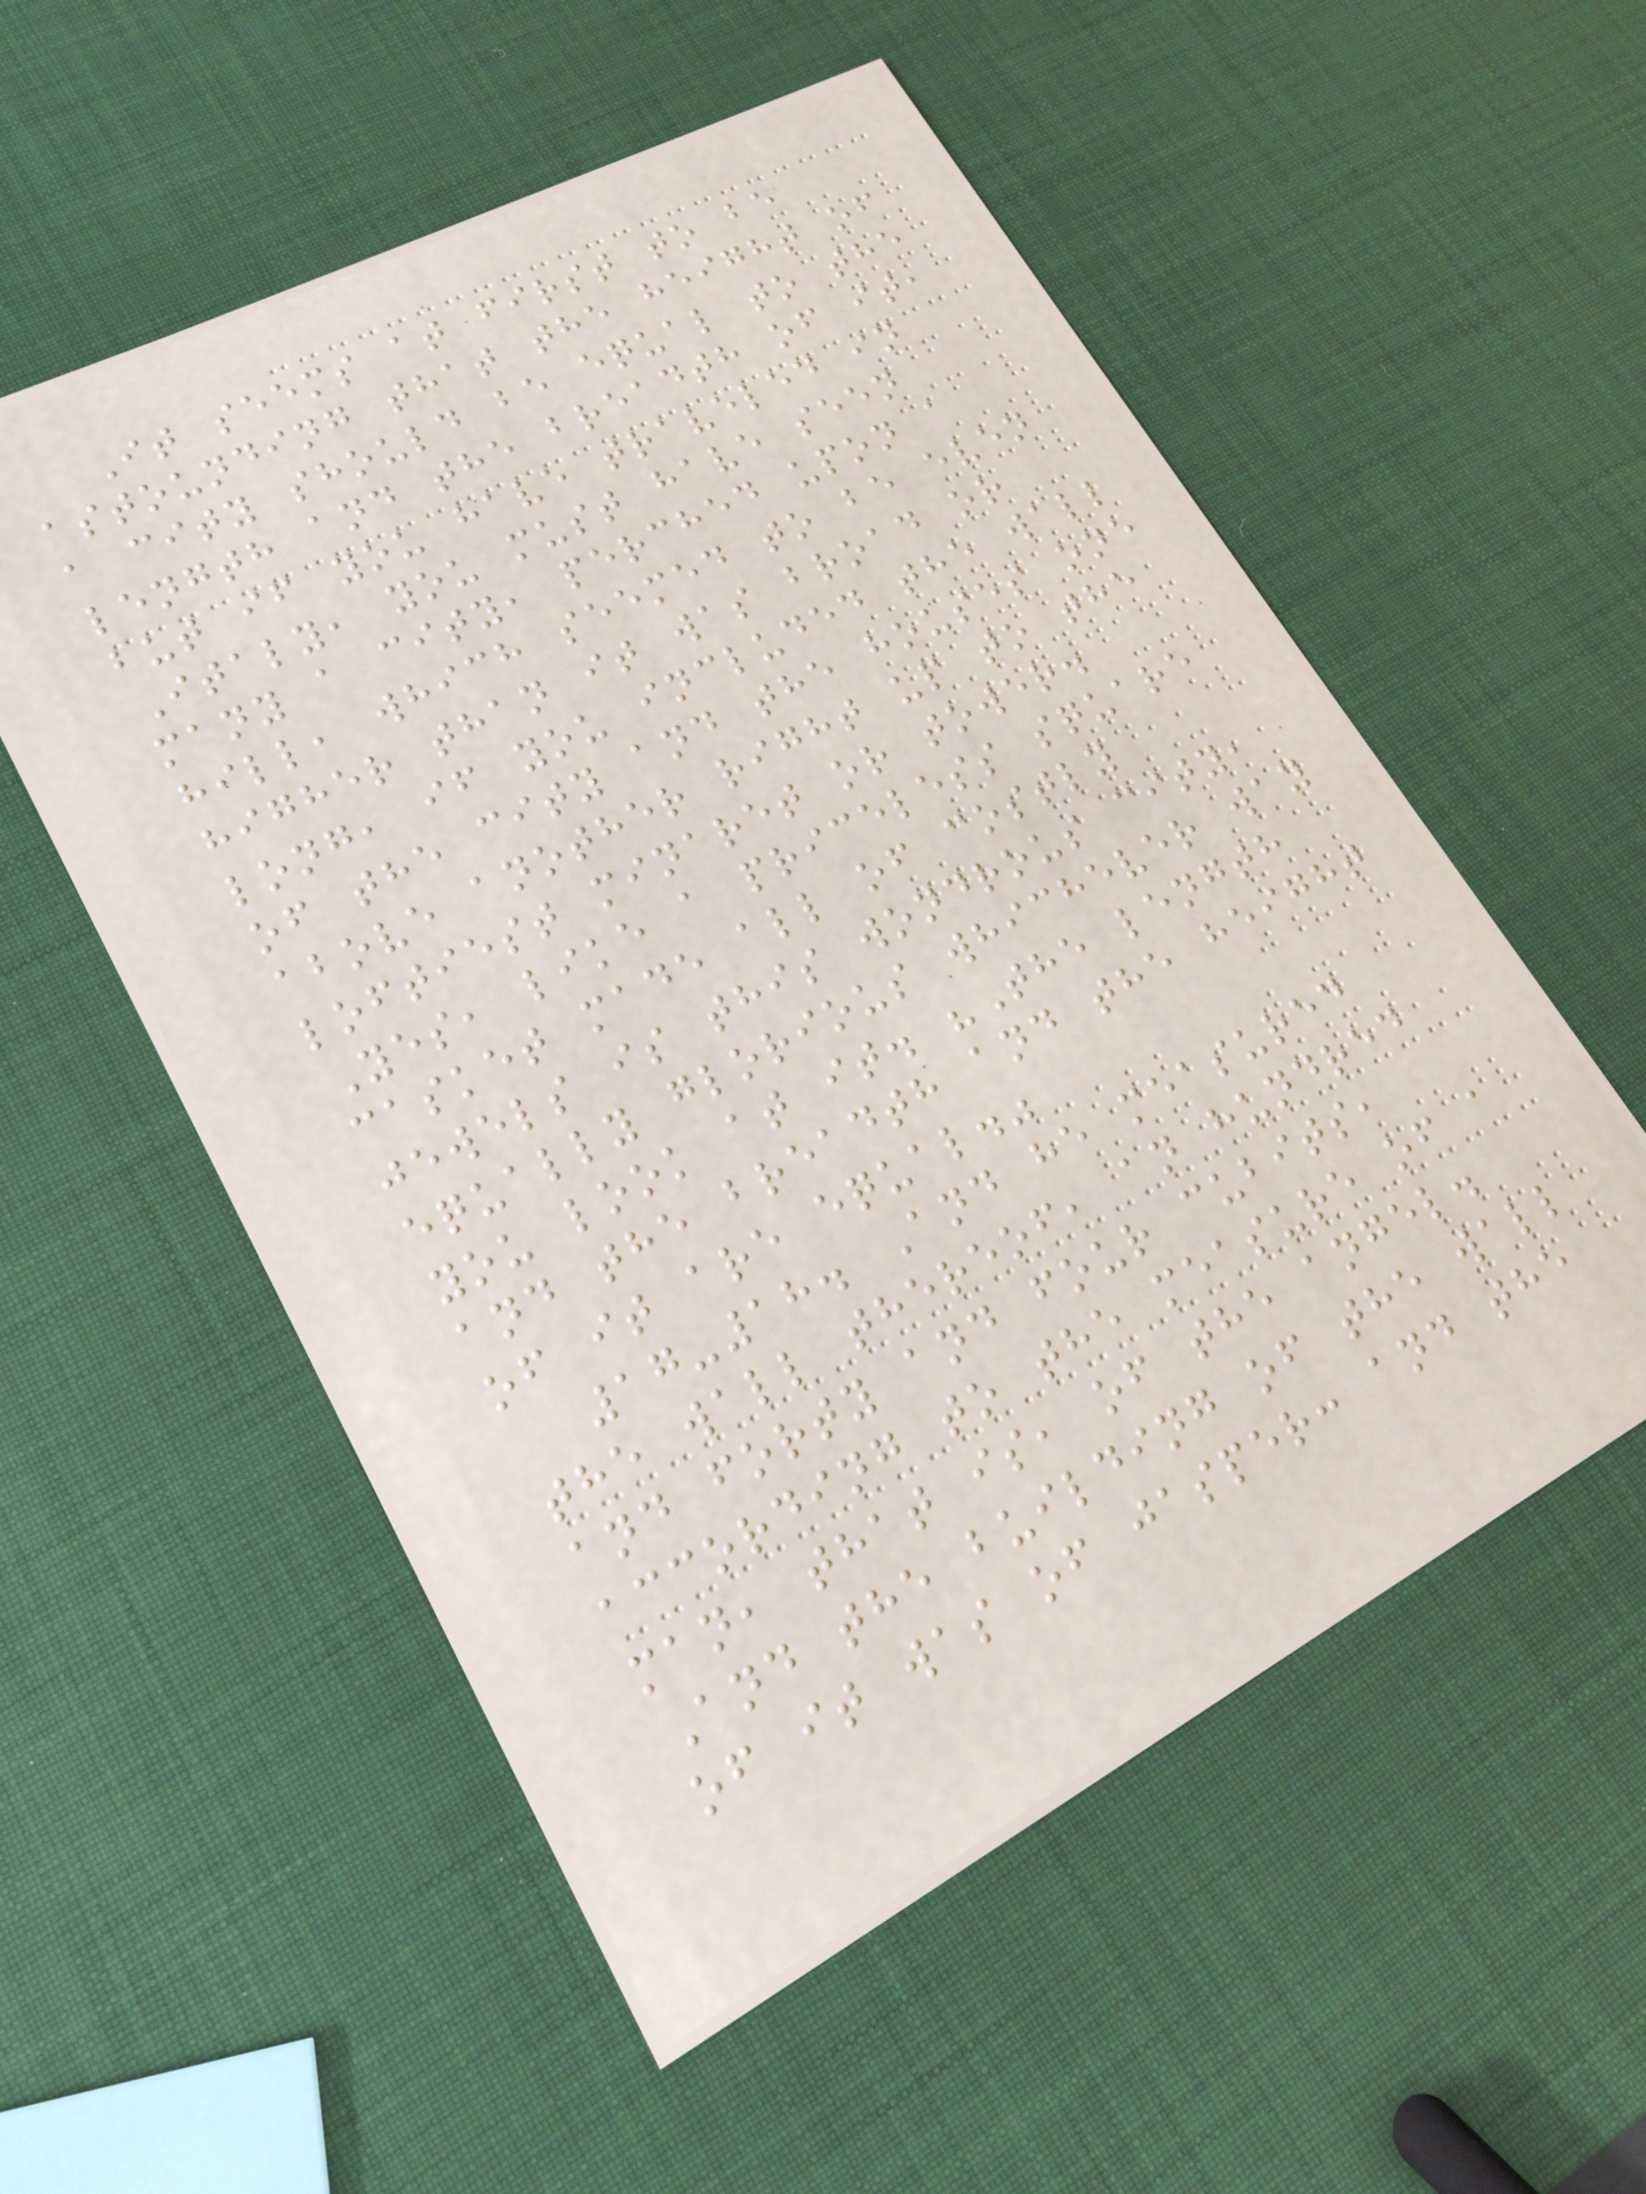It seems at first to be
astounding that the height of
a city should be equal to the
length and the breadth of it,
but if you have traveled in
Italy, you must have seen
many a city, perched upon a
hill, which seemed to be even
higher than it was broad or
long, if you included the wall
of the city and the houses one
above another right up to the
loftiest minaret or tower.
Yes, like a priceless square
casket made all of costly
jewels is this wondrous city,
equally glorious whichever way
you look at it. "The length
and the breadth and the height
of it are equal."
17-18. And he measured
the wall thereof, an hundred
and forty and four cubits,
according to the measure of a
man, that is, of the angel.
And the building of the wall
of it was of jasper: and the
